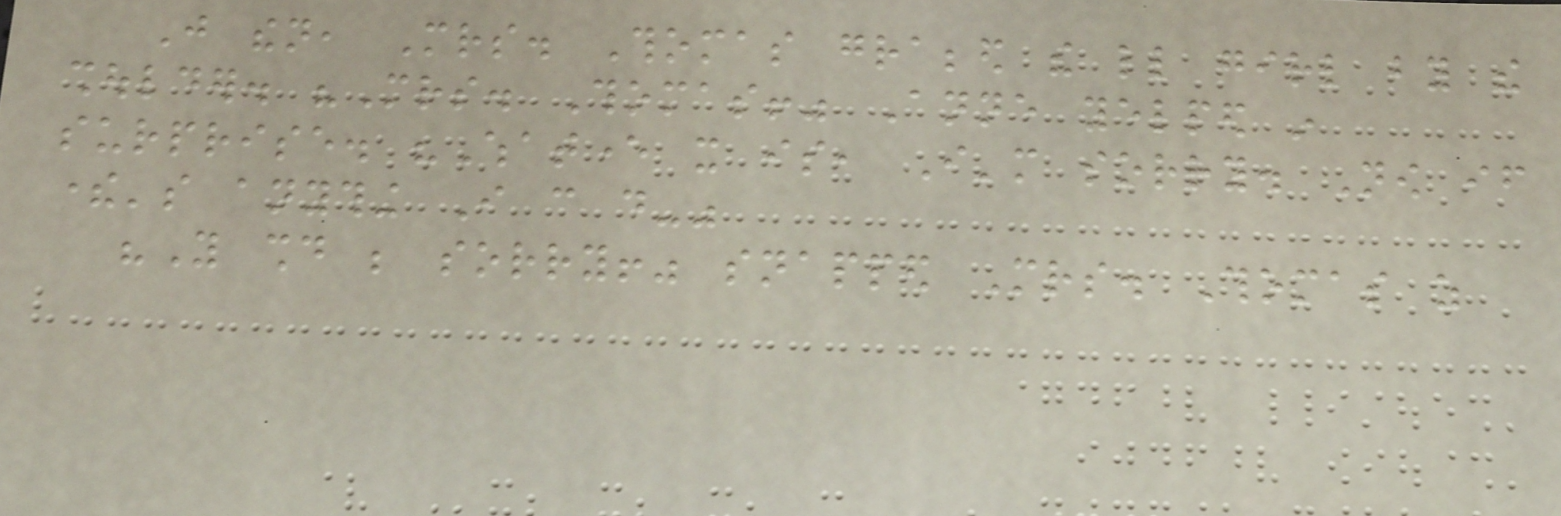Just then, Mrs. Thomas grabbed the little girl by the
shoulder. "Mrs. Thomas!" Anne yelped in
surprise. "Whatever it is, I'm sorry. Now if
there's anything I can do-"
"You should be sorry!" snapped Mrs. Thomas as
